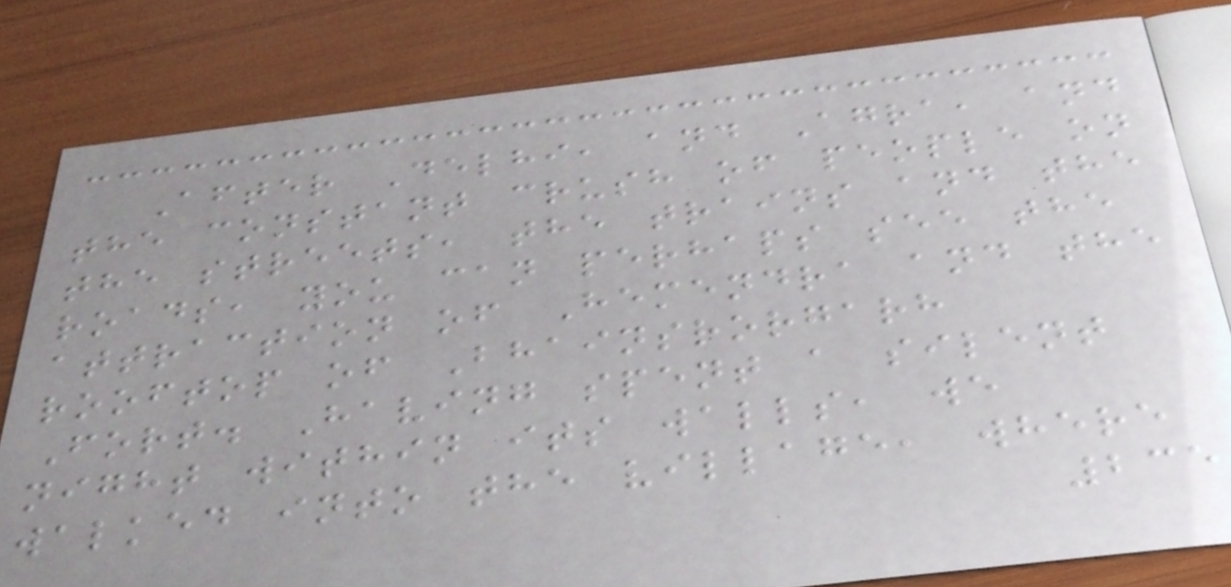After Delhi, and Agra, and
the constant crush of people on
the streets, the trains and the
roads, you can perhaps see the
attraction of Hemendra and the
rooftop of Bhainsrorgarh
Fort. Having spent a silent
night within its walls, we
walked into the village, where
235
